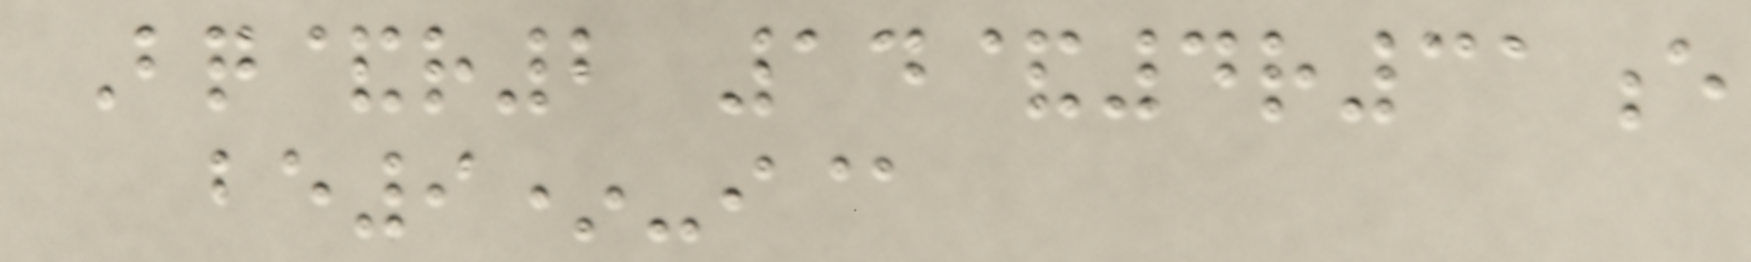Bq&r2 14&4r31e
be9*-i@
